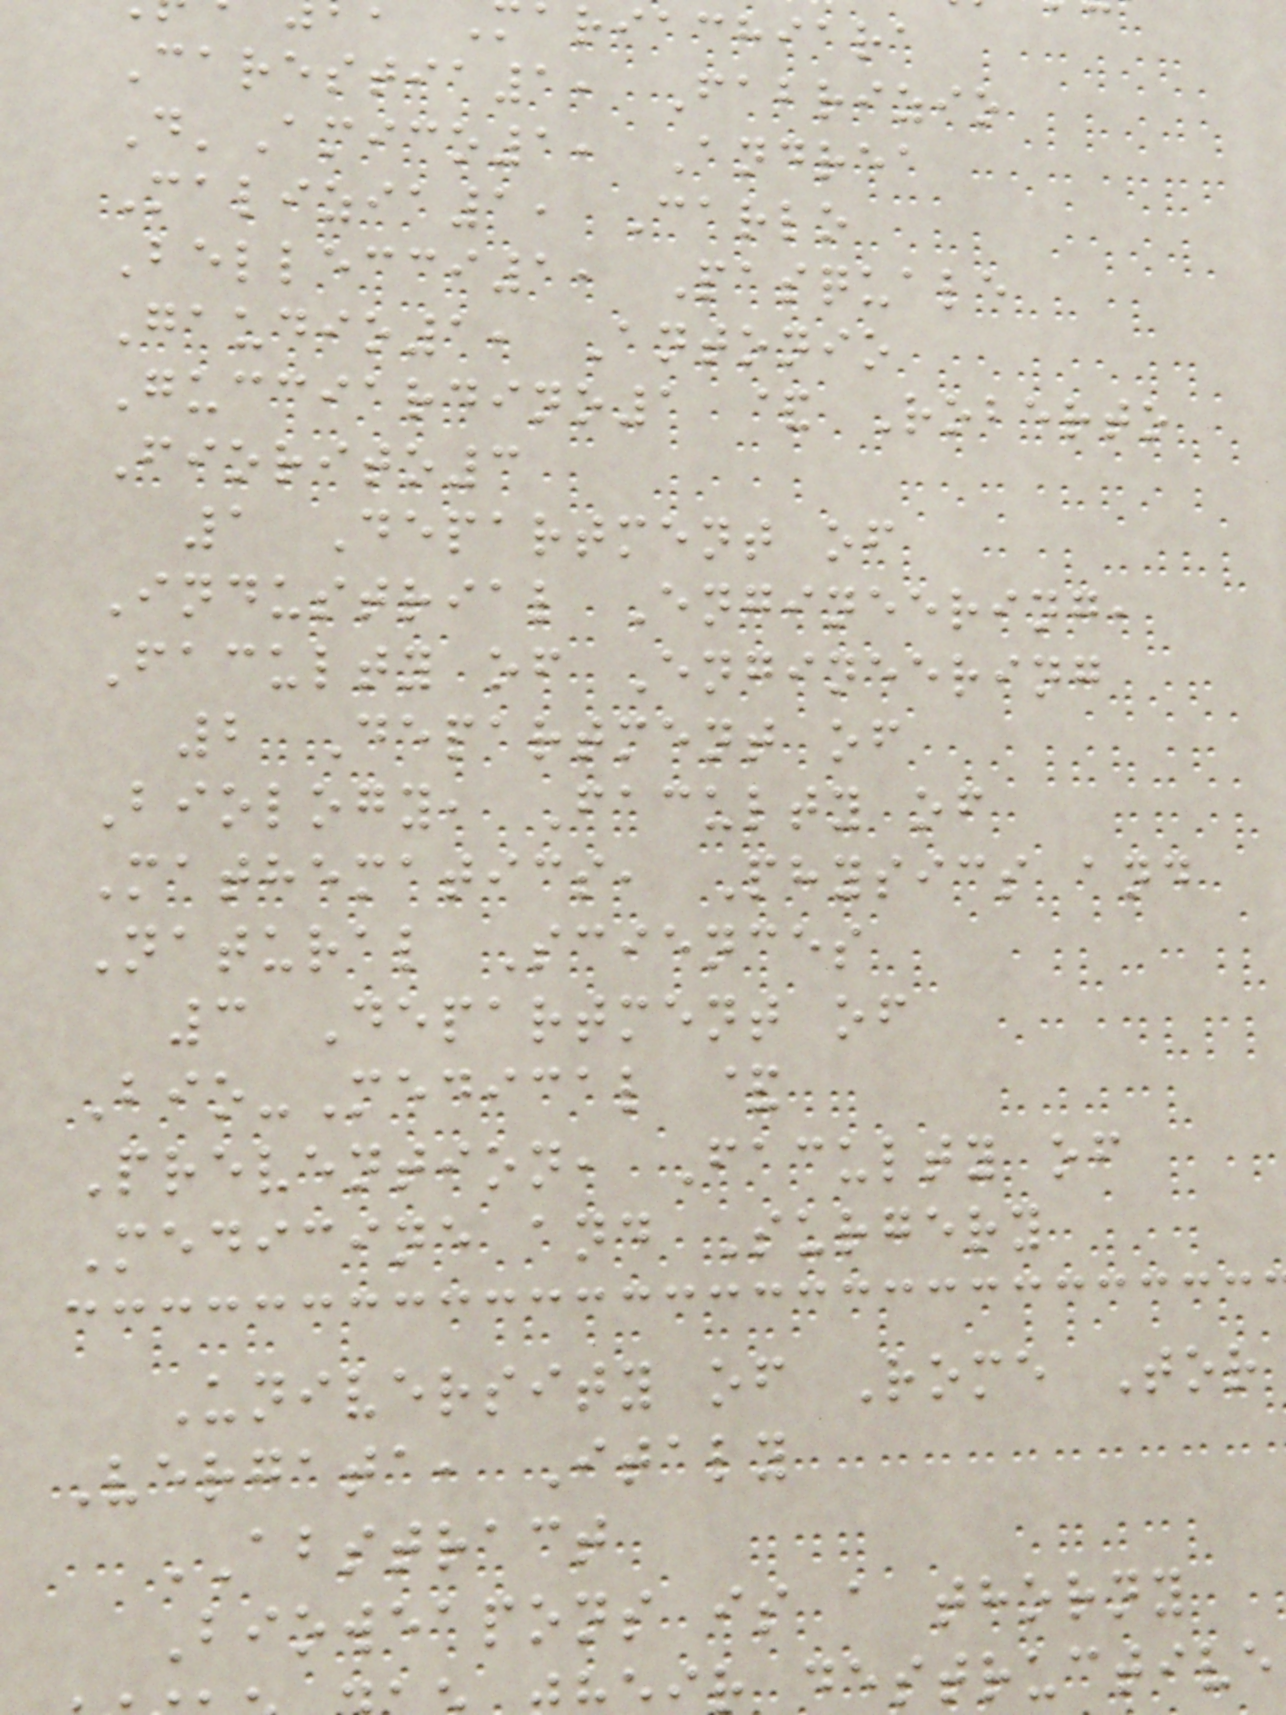ariachiara
Carestia1, Fabrizio
D'Amico1, Andrea
Malizia1, Carlo
Bellecci1, Pasquale
Gaudio1, Antonio
Gucciardino1 & Roberto
Fiorito3
1 Department of
Industrial Engineering,
Faculty of Engineering
2 Department of
Biology, Faculty of
Mathematics, Physics and
Natural Sciences
3 Department of
Bio-Medical &
Prevention, Faculty of
Medicine and Surgery
University of Rome Tor
Vergata, Italy
ABSTRACT
Bioweapons is a thorny
r destructive
